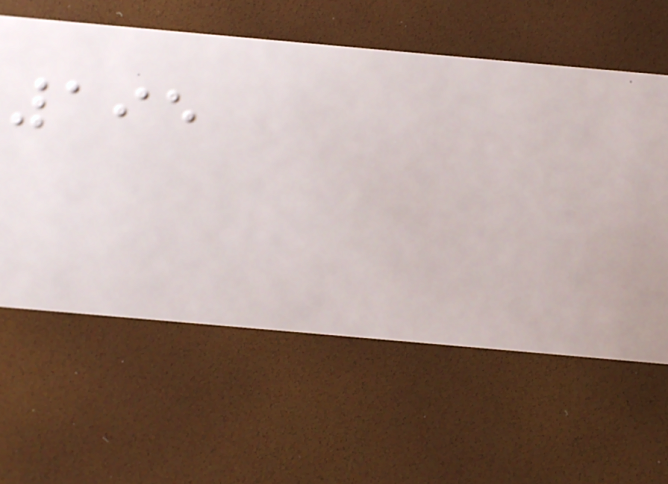195
